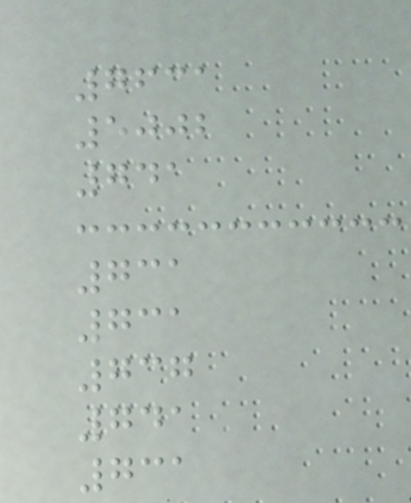7631
5002
741
731
731
737
741
731
